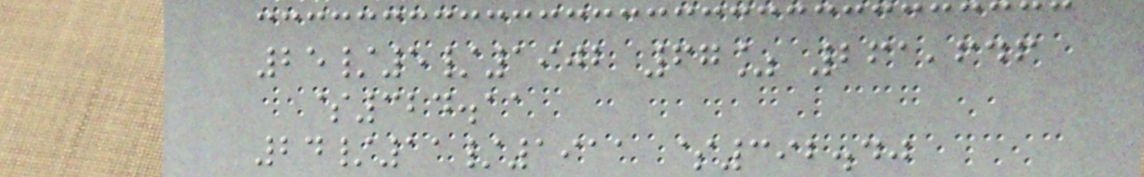25/5/1902 67% 261,646
$324.11
24/11/1911 $392.40
